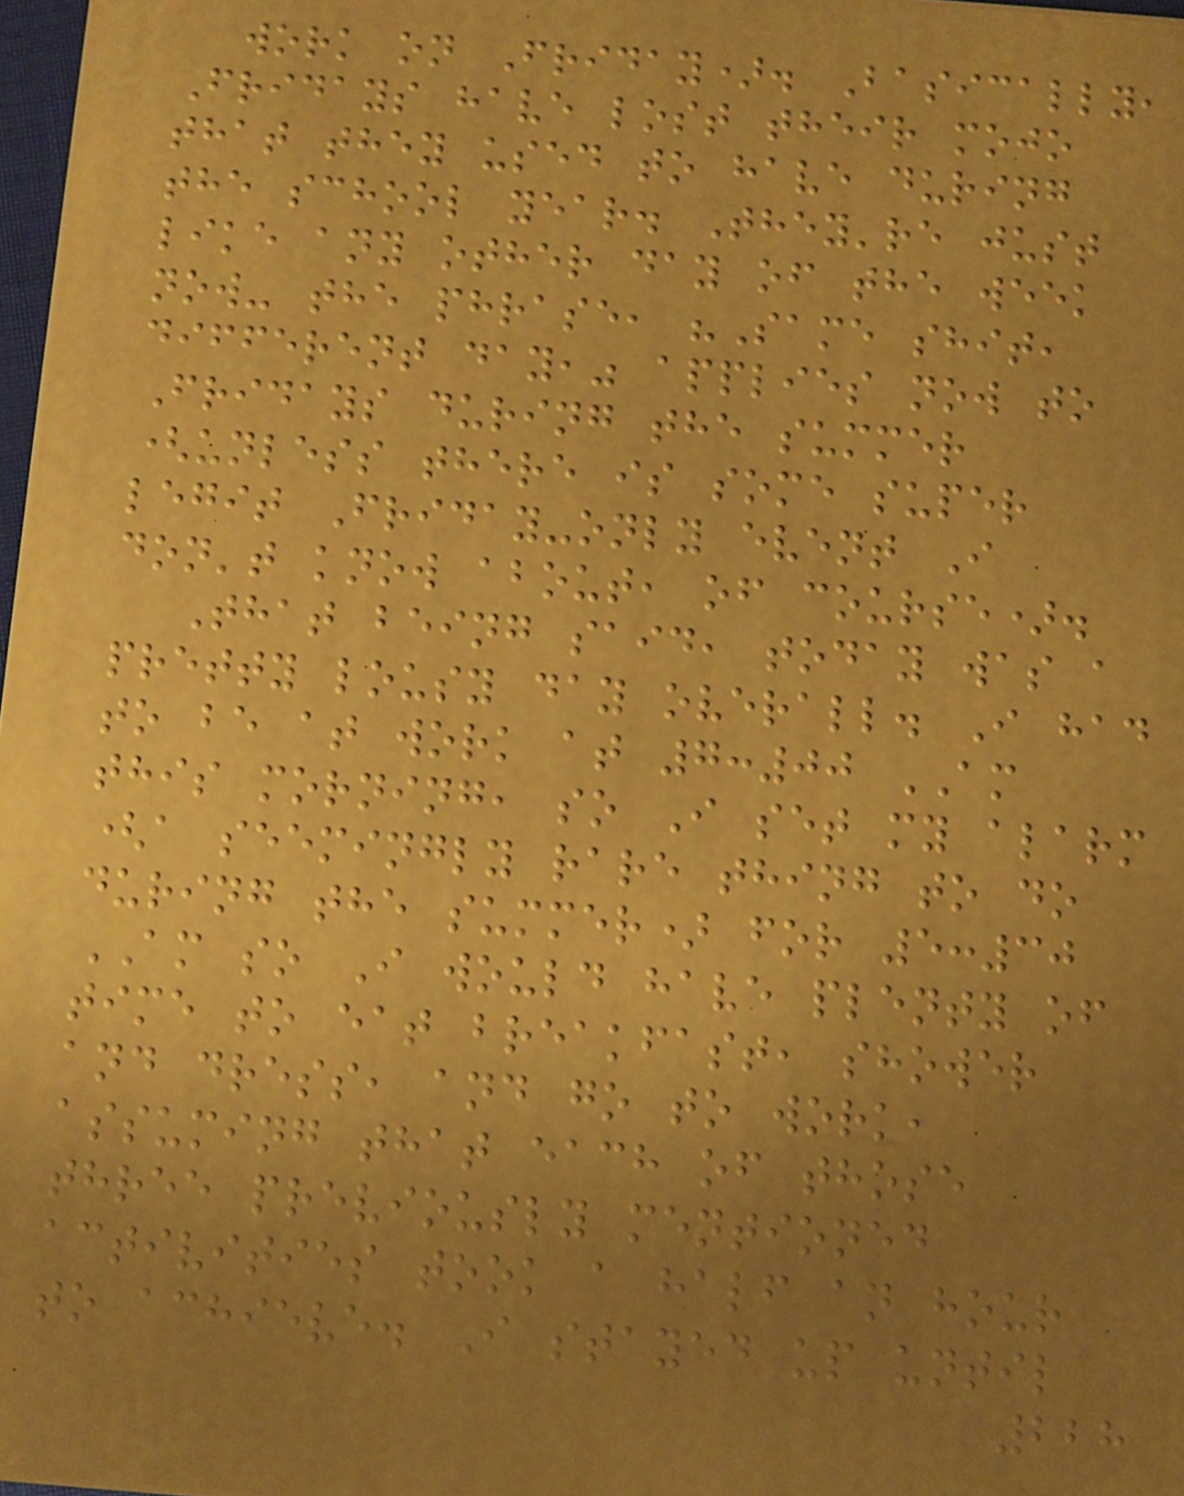work on Friday). Basically,
Fridays have lost their mojo
that they used to have during
the school year. They're just
like any other day of the week
now- the phrase, "Same shit,
different day," applies now to
Fridays during the summer
(unless there is some super
legit Friday-only event I
don't know about, of course).
That being said, today was a
pretty lousy day overall. I had
to be at work at 7:00 AM
this morning, so I set my alarm
(a seemingly rare thing to do
during the summer) for 5:30
AM so I would have plenty of
time to eat breakfast, shower
and dress, and go to work,
assuming that each of those
three previously mentioned
activities took a half an hour
to achieve. I stayed up until
228
